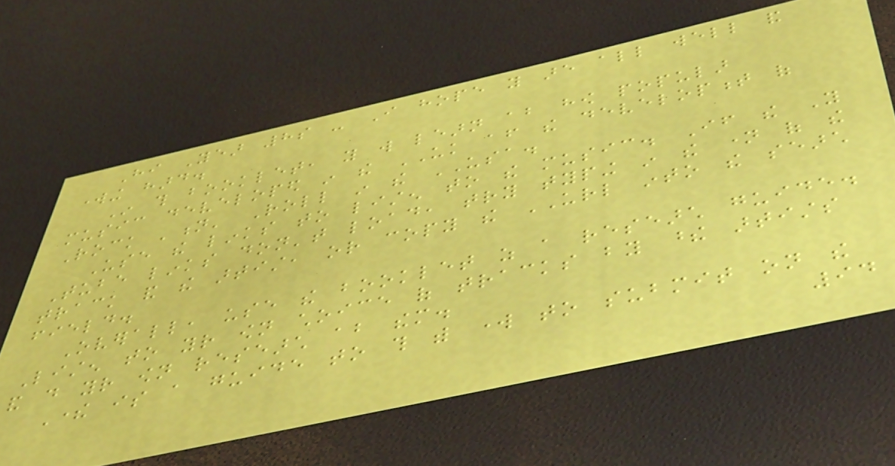Hi Year 8s - I hope you are all well and
working hard.
In this booklet, you will learn about how popular
music developed in the UK after the development of
Rock 'n' Roll in the USA.
Use the links to listen to the music. If the You
Tube links don't load, try typing in the name of the
track and the artist, or copy the URL into the search
field.
Overall, use the booklet as a research guide.
Listen to your own choice of tracks by these artists
and do your own research about them.
There is a guide to this with work to submit on the
94
